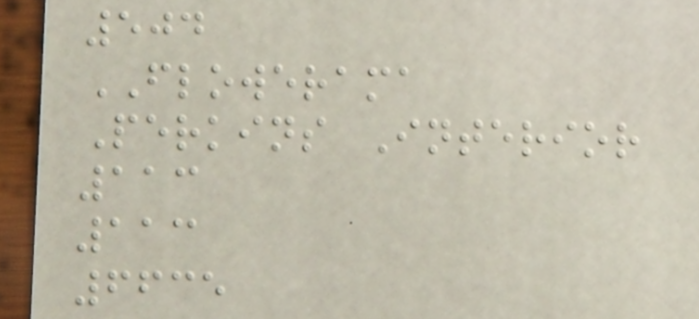504
FLOWERAMA
Perkins Interior
113
113
6635
